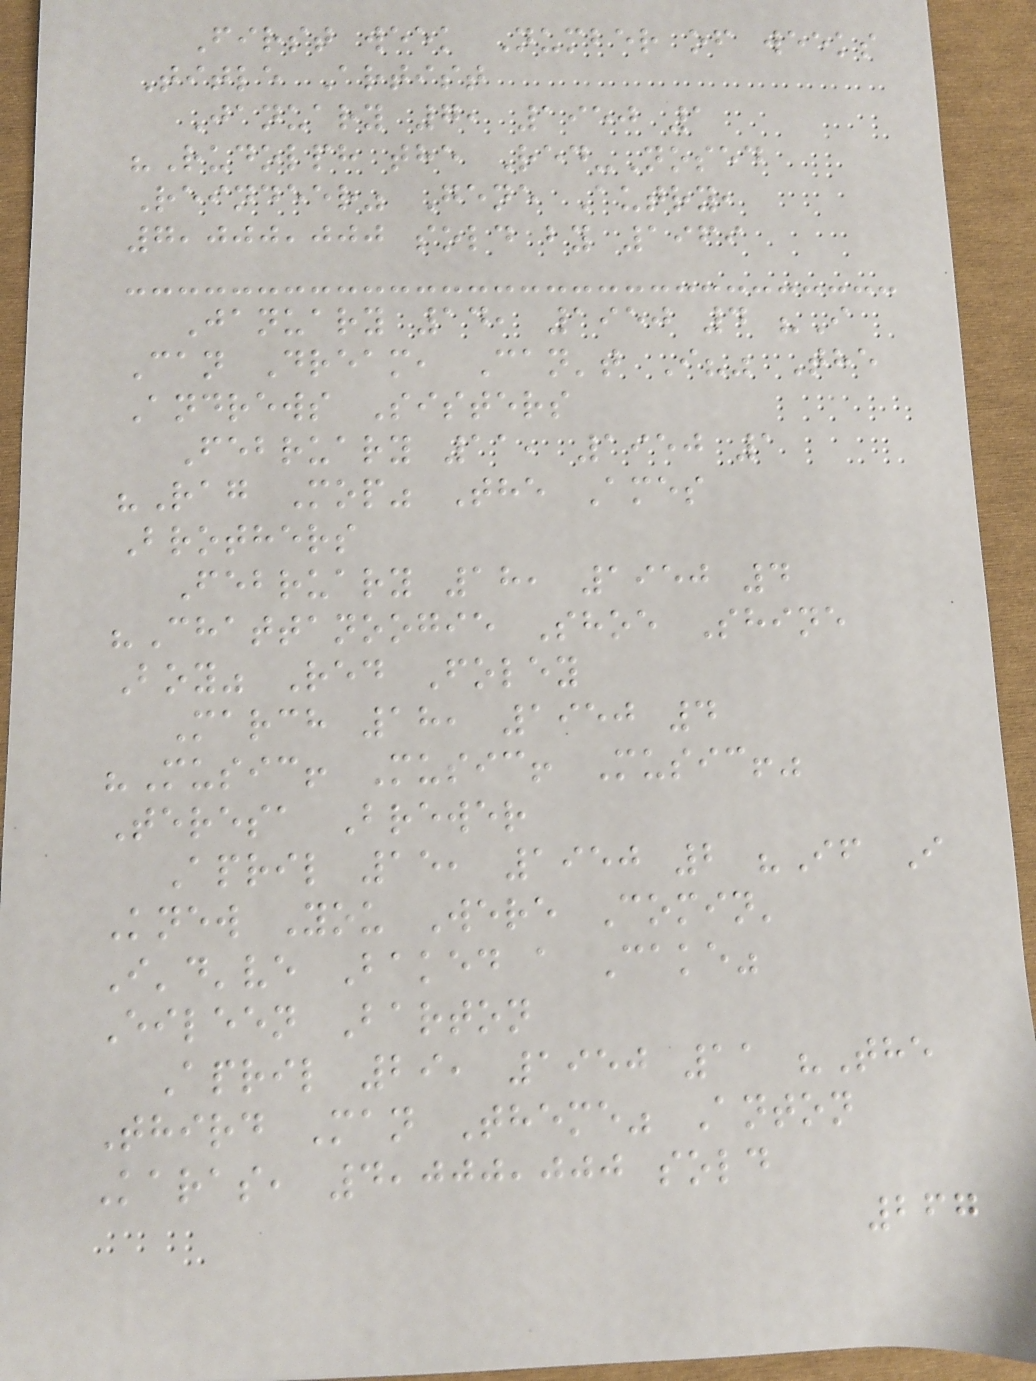First week Number of weeks
Title Artist
January 7, 1950 1
"Rudolph the Red-Nosed
Reindeer" Gene Autry,
7,000,000 sold by 1969
January 14, 1950 4 "I
Can Dream, Can't I?" The
Andrews Sisters
February 11, 1950 1
"Rag Mop" The Ames
Brothers
February 18, 1950 4
"Chattanoogie Shoe Shine
Boy" Red Foley
March 18, 1950 4
"Music! Music! Music!"
Teresa Brewer
April 15, 1950 2 "If I
Knew You Were Comin'
I'd've Baked a Cake"
Eileen Barton
April 29, 1950 11 "The
Third Man Theme" Anton
Karas, 4,000,000 sold
267
